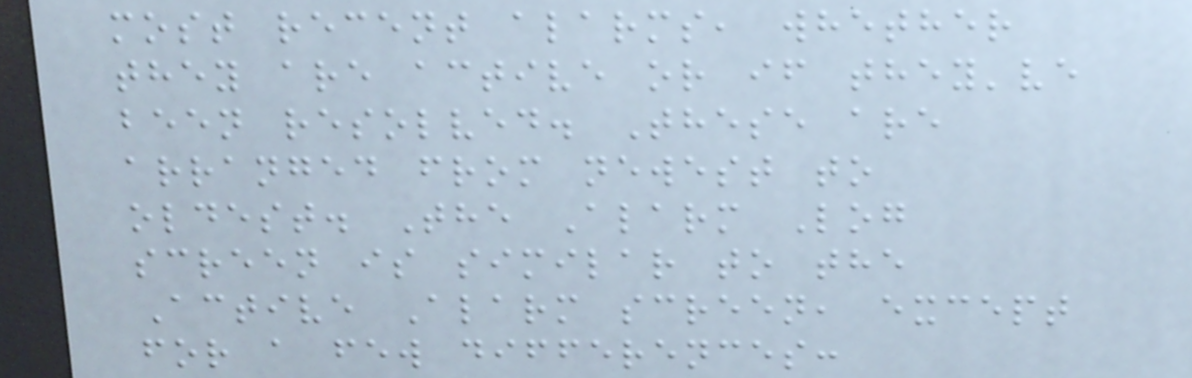most recent alarms, whether
they are active or if they've
been resolved. These are
arranged from newest to
oldest. The Alarm Log
screen is similar to the
Active Alarm screen, except
for a few differences:
